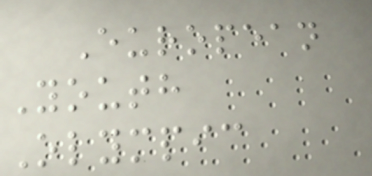European
Youth
Olympic
